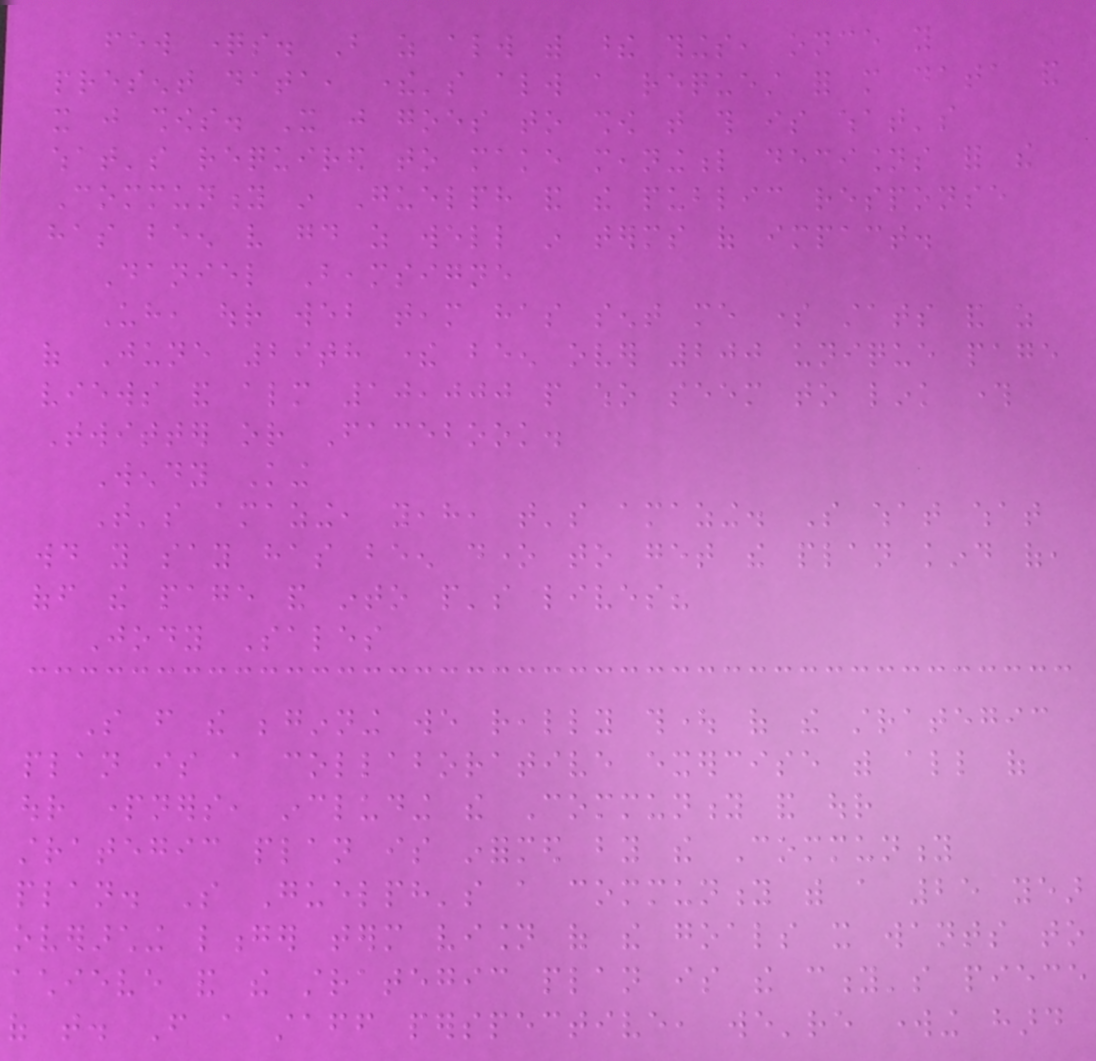few questions. But as always with these things, once you
present data, there's always a request for more data and
it just shows. It just goes to show that this is what's
what's required to make meaningful decisions for the
Community in Guelph and the public response
has been very good as well in terms of impact.
Daniel Beamsigne
Uh, our web team has sent me some stats and as
of June 29th there been over 200 unique page
views and almost 10,000 people who seem to link through
Twitter or Facebook.
Wendy King
That's amazing, yeah, that's amazing. So what what
would you say has been done to get the plan kind of,
off the page and into people's lives?
Jody Sales
So from the beginning we really thought of the strategic
plan is a collaborative exercise with all of
our partners, including the Community and our
strategic plan is informed by the Community
plan. So Guelph's a community with a 25 year
overarching longer term vision of the goals it wants to
achieve and the strategic plan is the city's piece
of that. From a staff perspective, we're working hard
